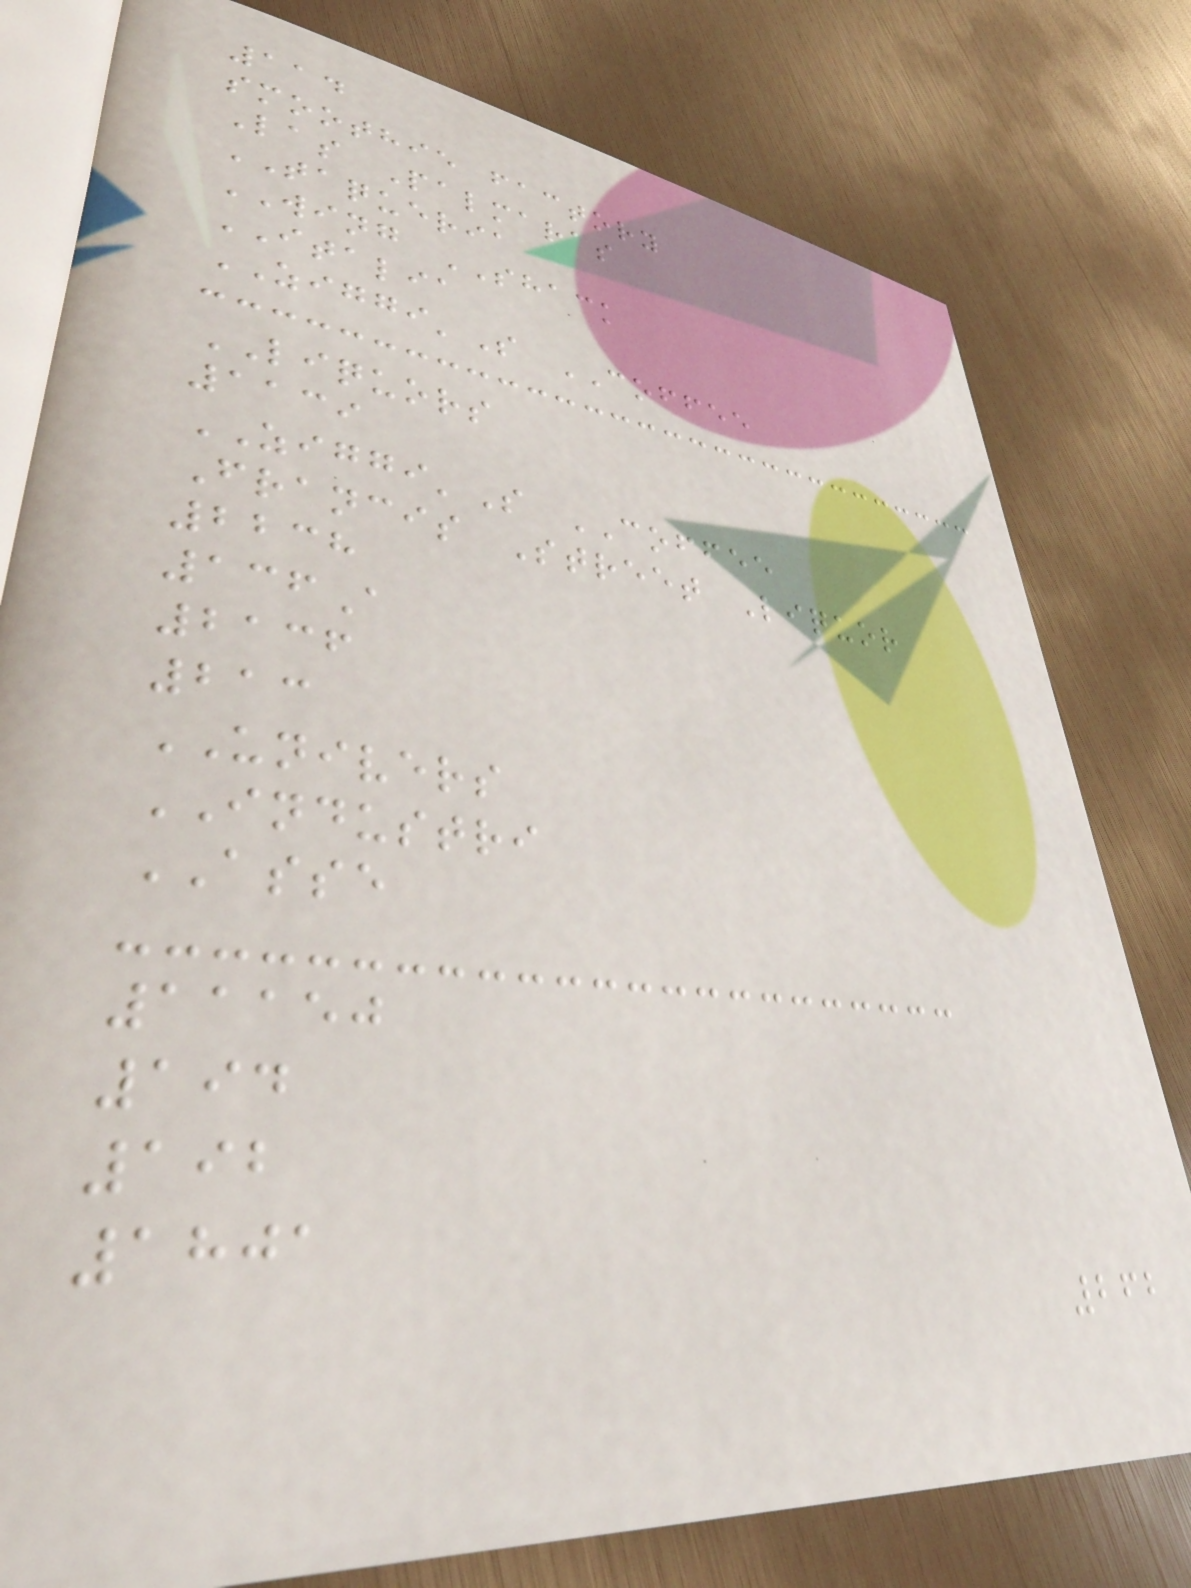114
smoothie factory
Las Palmaras
TAQUERIA
WING SHACK
ITALIA
ZIGGI'S COFFEE
LIQUORS
1139
ZIGGI'S COFFEE
Francis Street Liquor
2238
136A
2136
213
UNIVERS
INDUSTRI
ASSE
11150
194
192
1801
262
